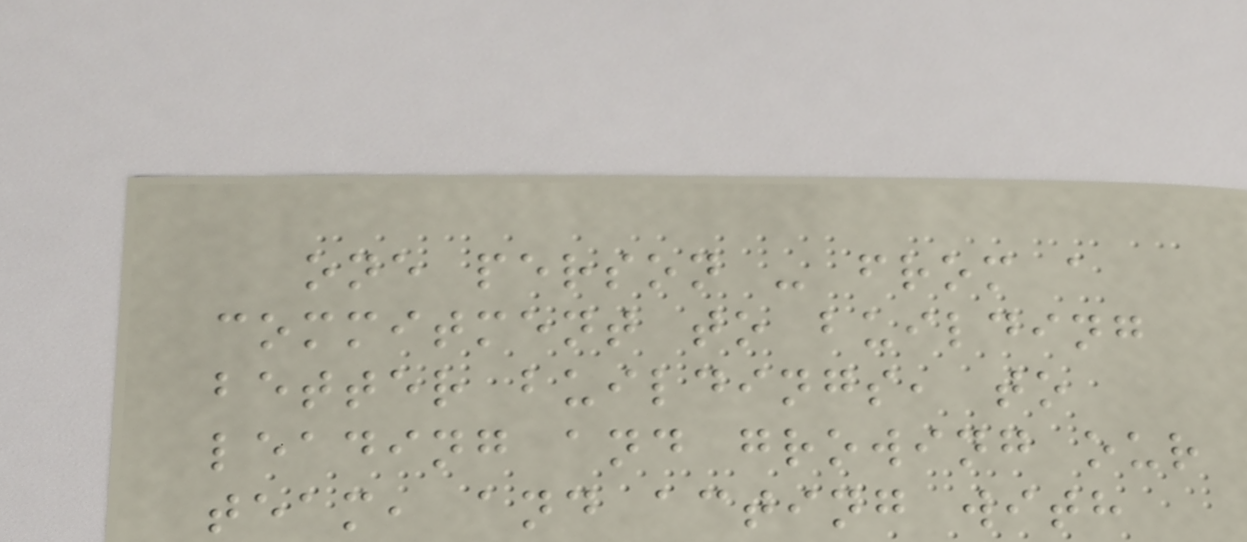one person - from a
commitment to building
better buildings, to
leading and growing our
team, and acting with
